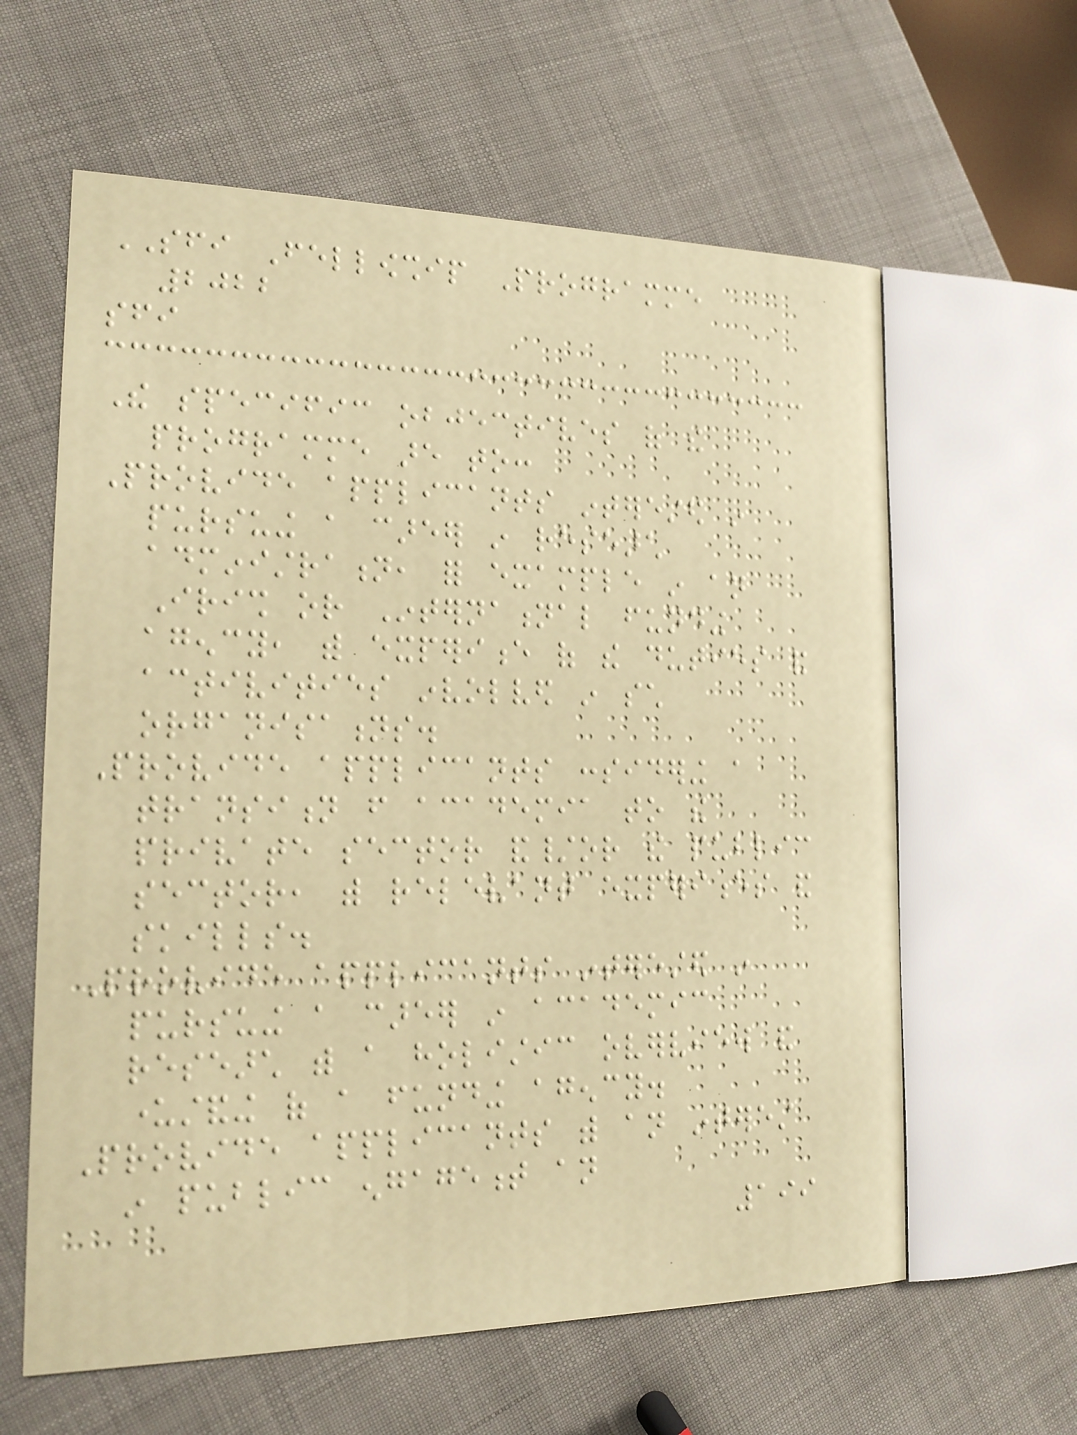SFI Fellowship Programme
2022
sfi
The specific objectives of the
programme are to:
Provide applicants interested in
pursuing a career in research
administration, for example in an
Irish or International funding
agency, with experience of the duties and
activities involved in such
organisations.
Provide applicants considering a
transition from academia to the
private sector and/or the public
sector, with relevant experiences and
skills.
Provide applicants interested in
pursuing a career in academic
research with a holistic overview and
understanding of a funding agency.
Provide applicants with an interest
in public engagement an
199
